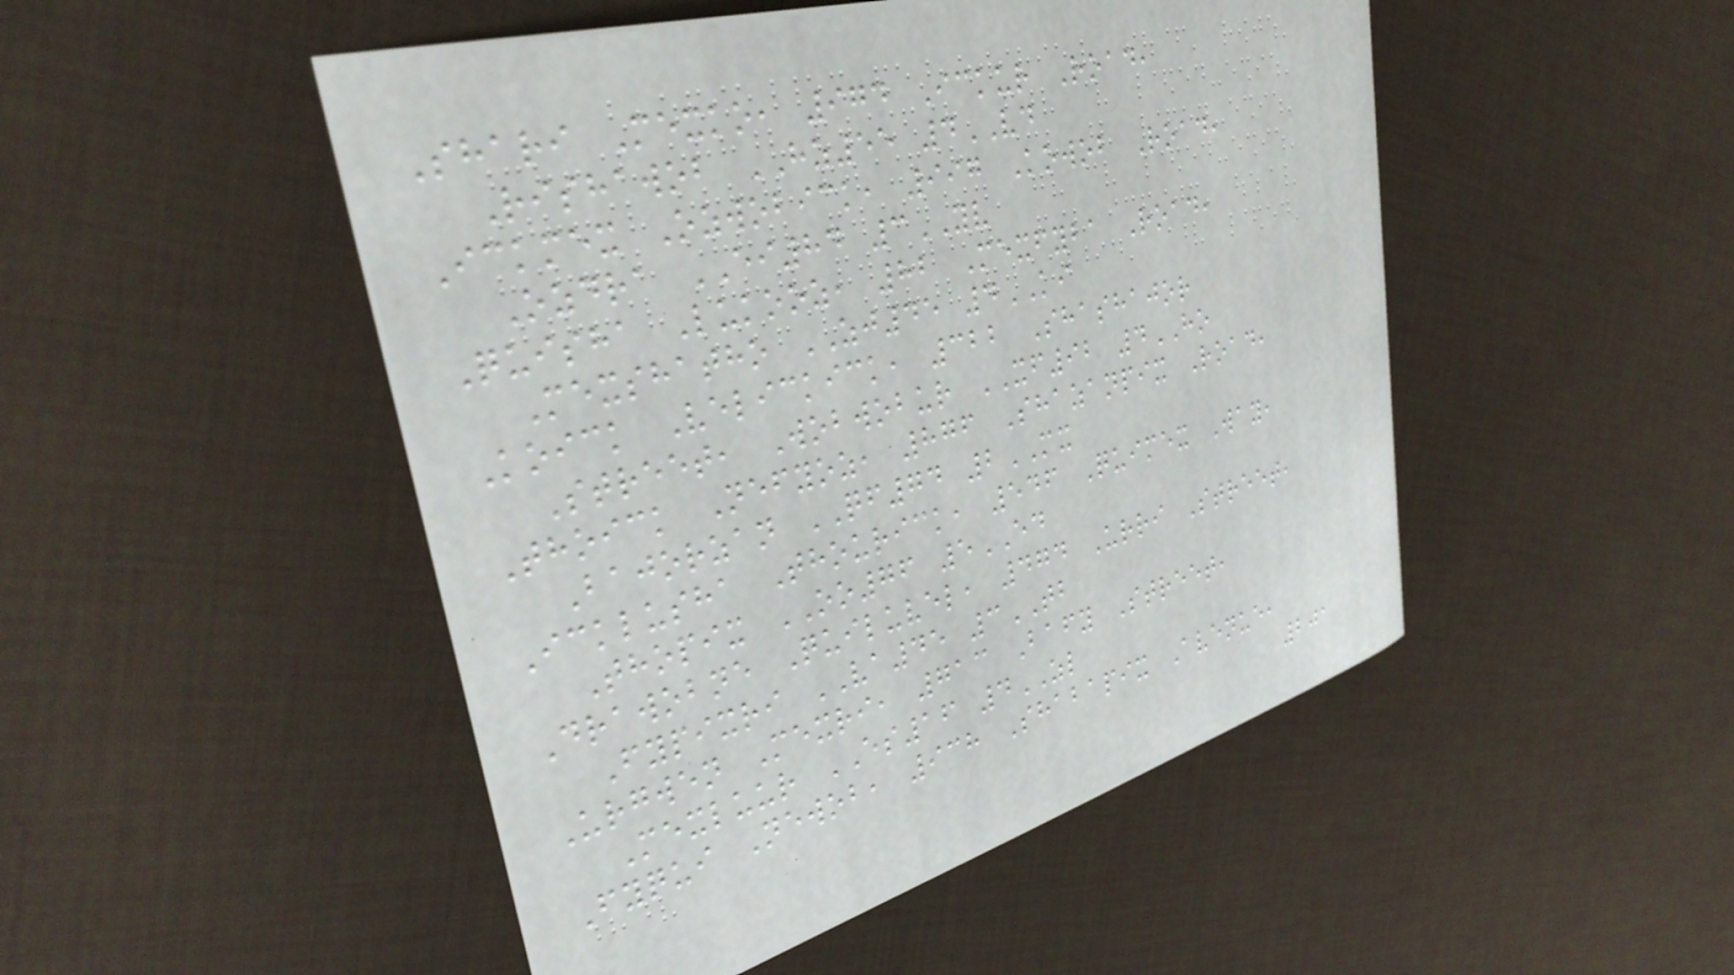Shari Mexko, 974 Ickur Road,
Rishawob HZ55 4VD
Ickmex Ozwobick, 997 Kowob Road,
Ozdra EI84 3YV
Quisha Lukooz, 82 Mexfyba Road,
Mexshatho ZJ45 4KI
Koick Velickick, 322 Shashajor
Street, Wobwobur XF92 4HO
Thoick Nefyoz, 876 Shazanpix Road,
Bajorzan QF74 2MX
Icklusha Thourick, 546 Quimex Way,
Thopix OO76 5ED
Drawobne Quiluvel, 474 Urri Street,
Fypixri VA45 3TB
Urgwen Mexri, 713 Bafy Street,
Mexluur ES16 4ZL
Fyqui Newob, 938 Shabapix Avenue,
201
